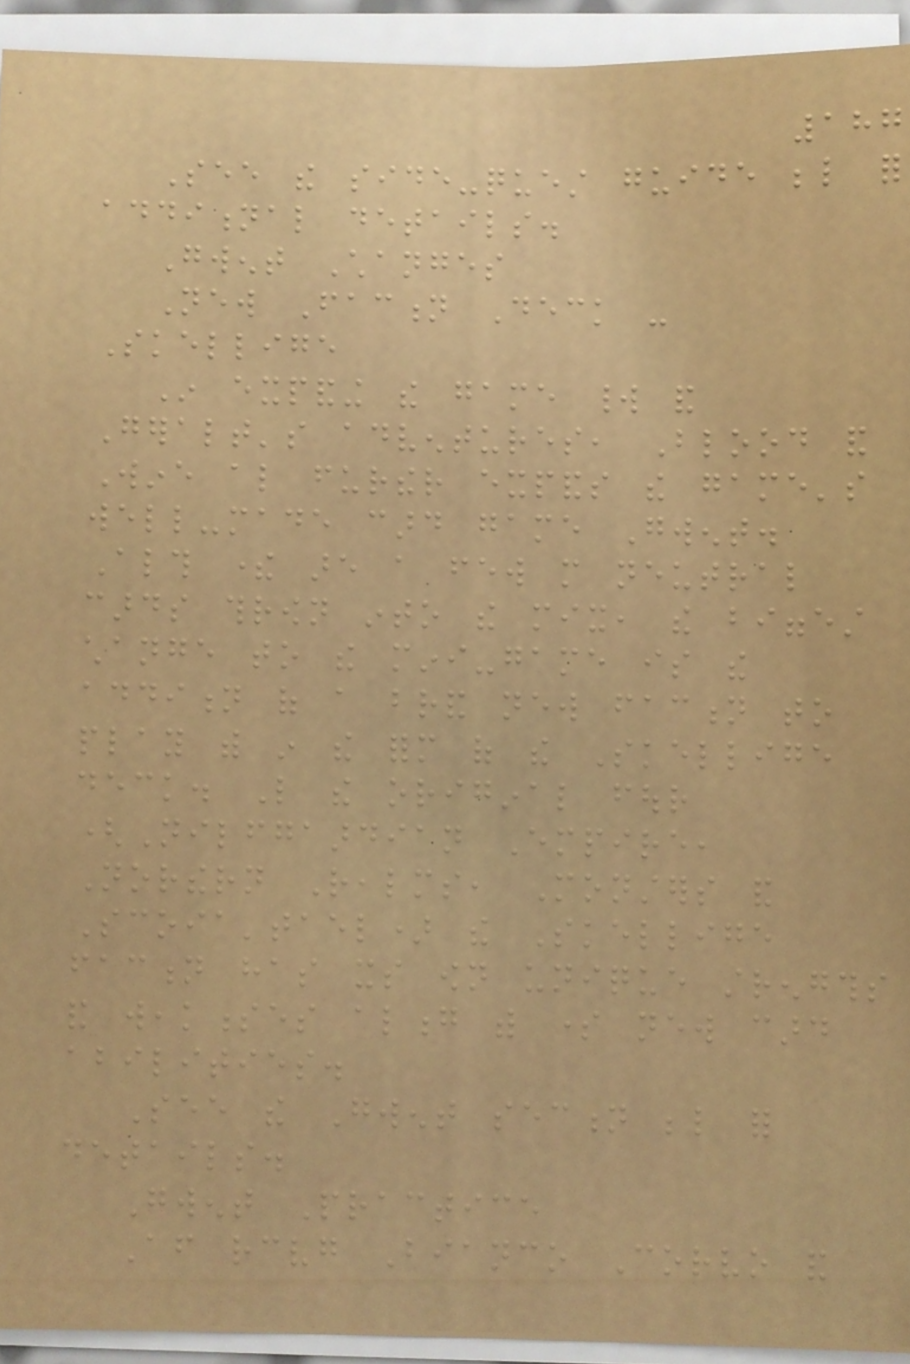187
See the side-quest guide below for
additional details.
Gwent Changes
New Faction Deck -
Skellige
In expanding the game world and
Geralt's adventures, Blood and
Wine also further expands the game's
well-made card game Gwent.
Although there are a few more neutral
cards thrown into the mix, the biggest
change to the mini-game is the
addition of a brand new faction to
play with in the form of the Skellige
deck. Like the original four
(Nilfgaardian Empire,
Northern Realms, Monsters and
Scoia'tael) the Skellige
faction has its own unique strengths
and weaknesses along with some new card
abilities.
See the Gwent section below for
details.
Gwent Practice
After receiving Bianco Corvo and
